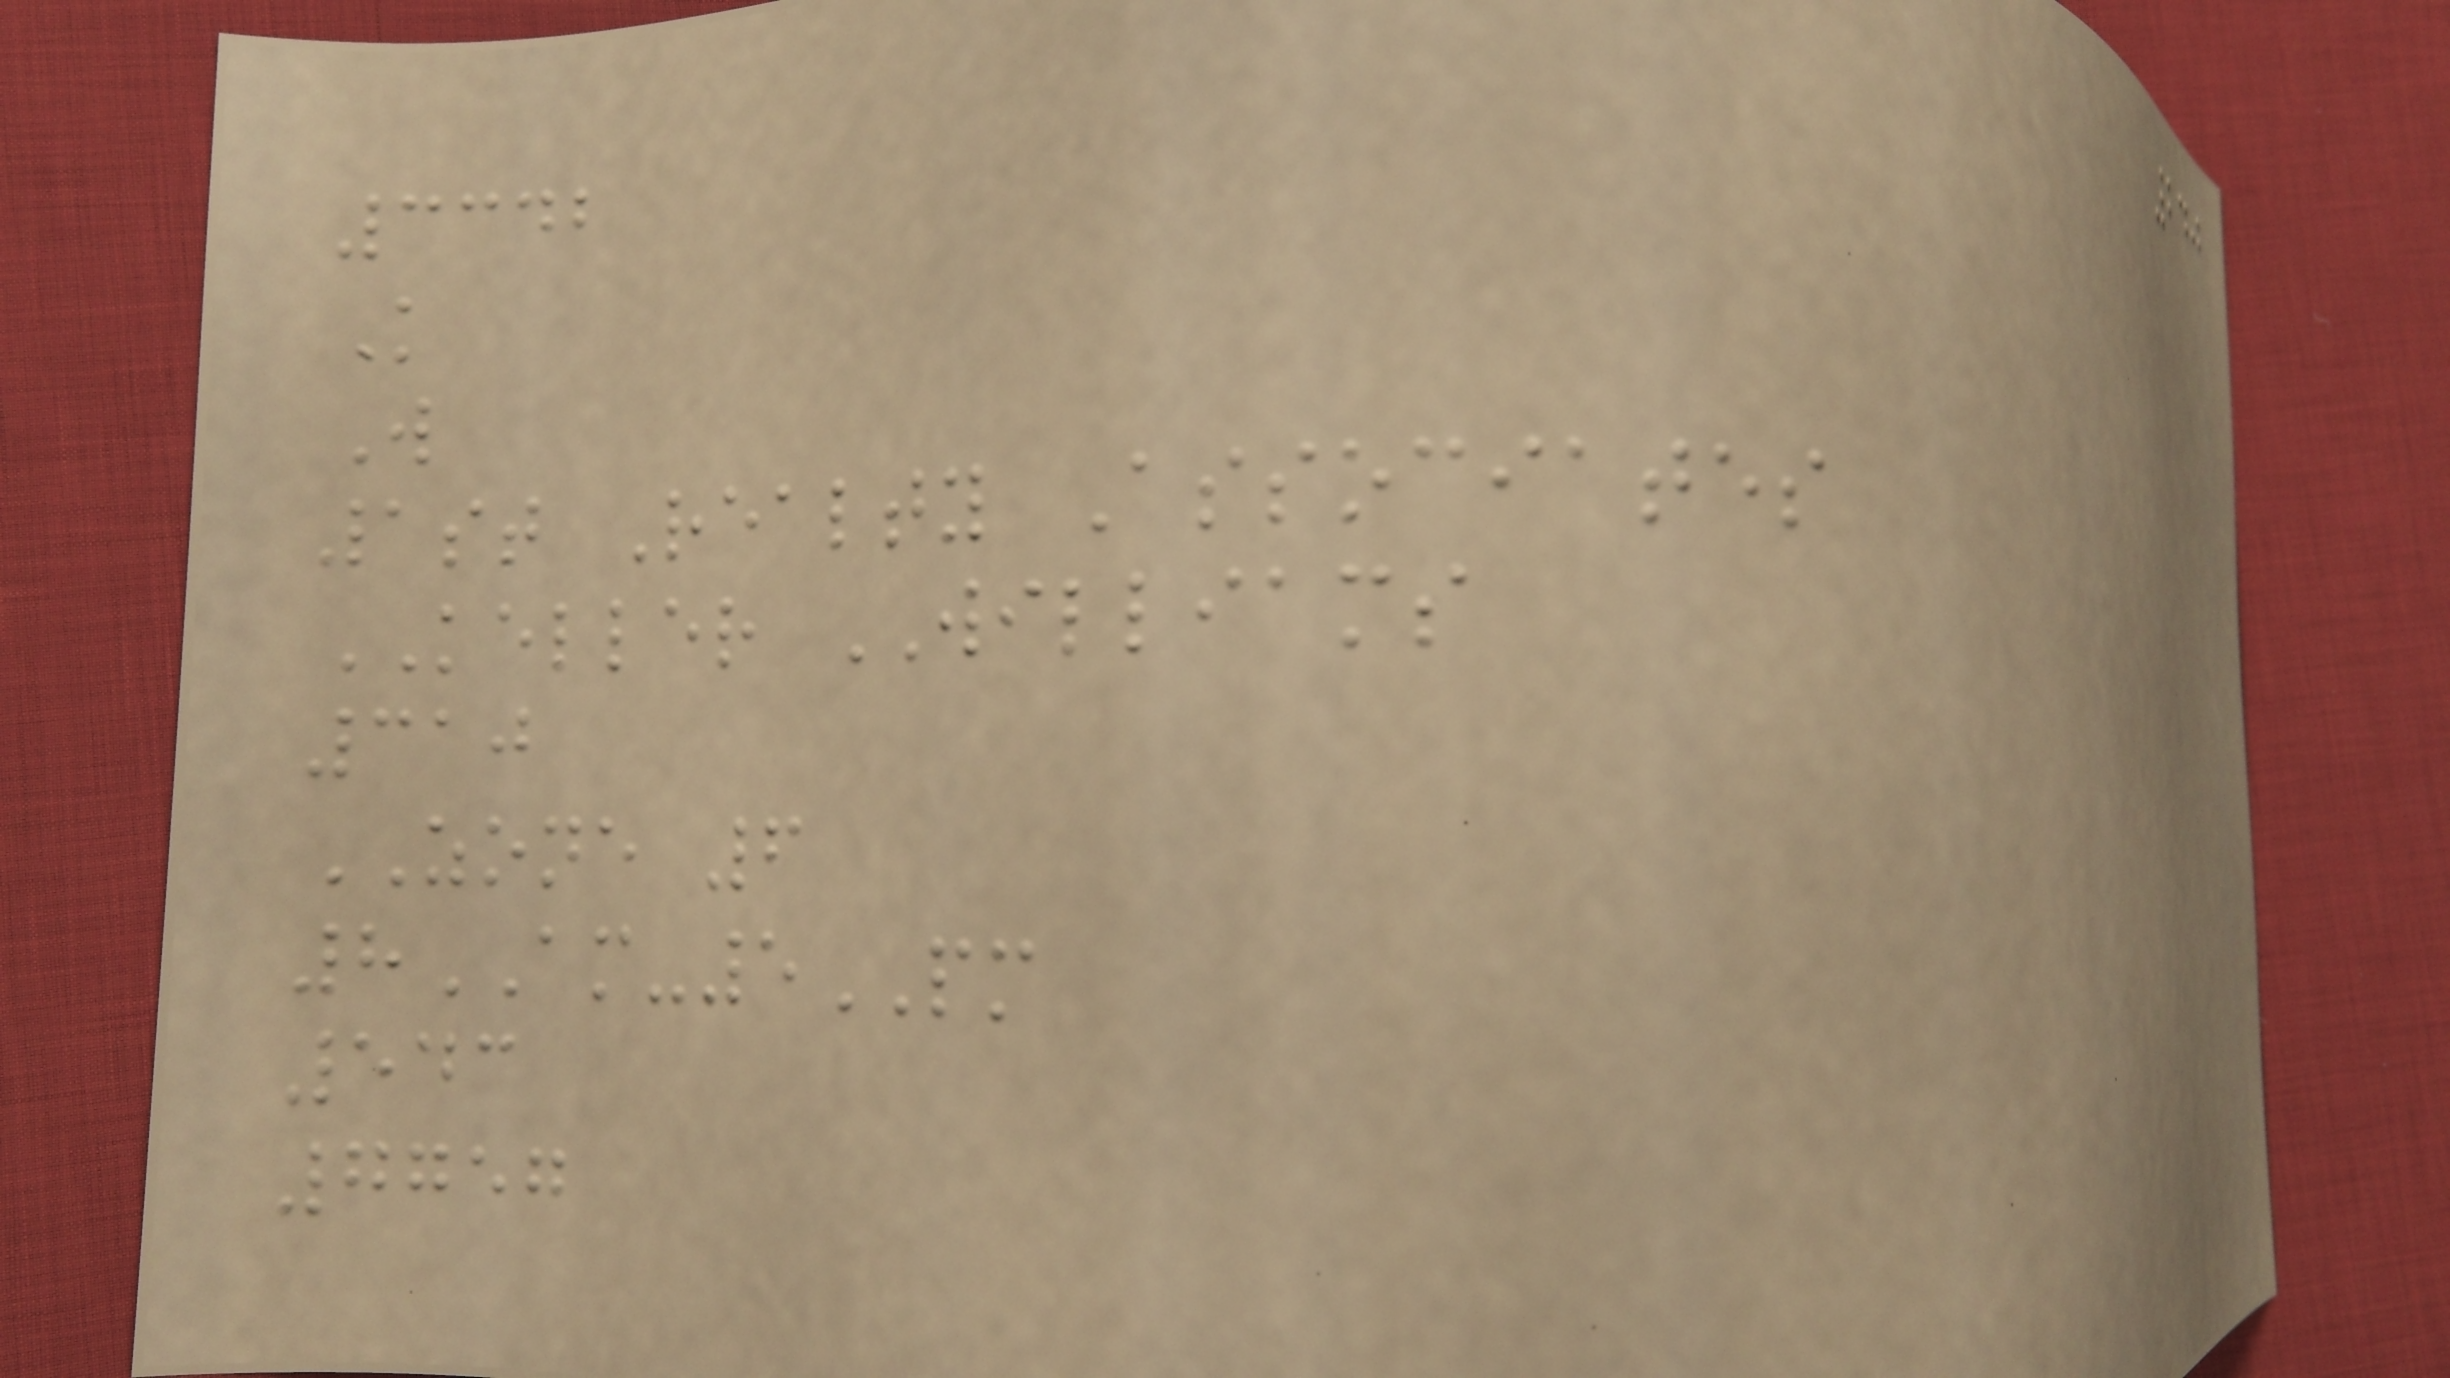240
3342
K
W
1st Realty Associates
KELLER WILLIAMS
310
ZONE 6
8AM-5PM
543
7757
